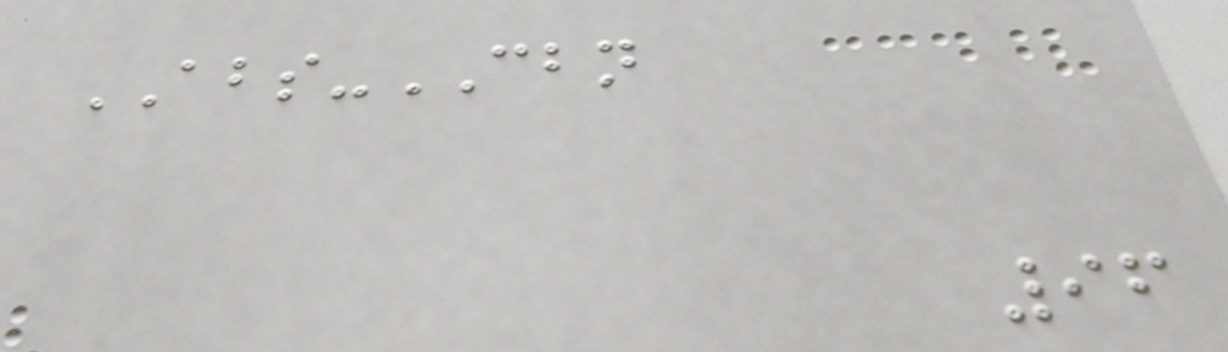ABS-CBN
96
